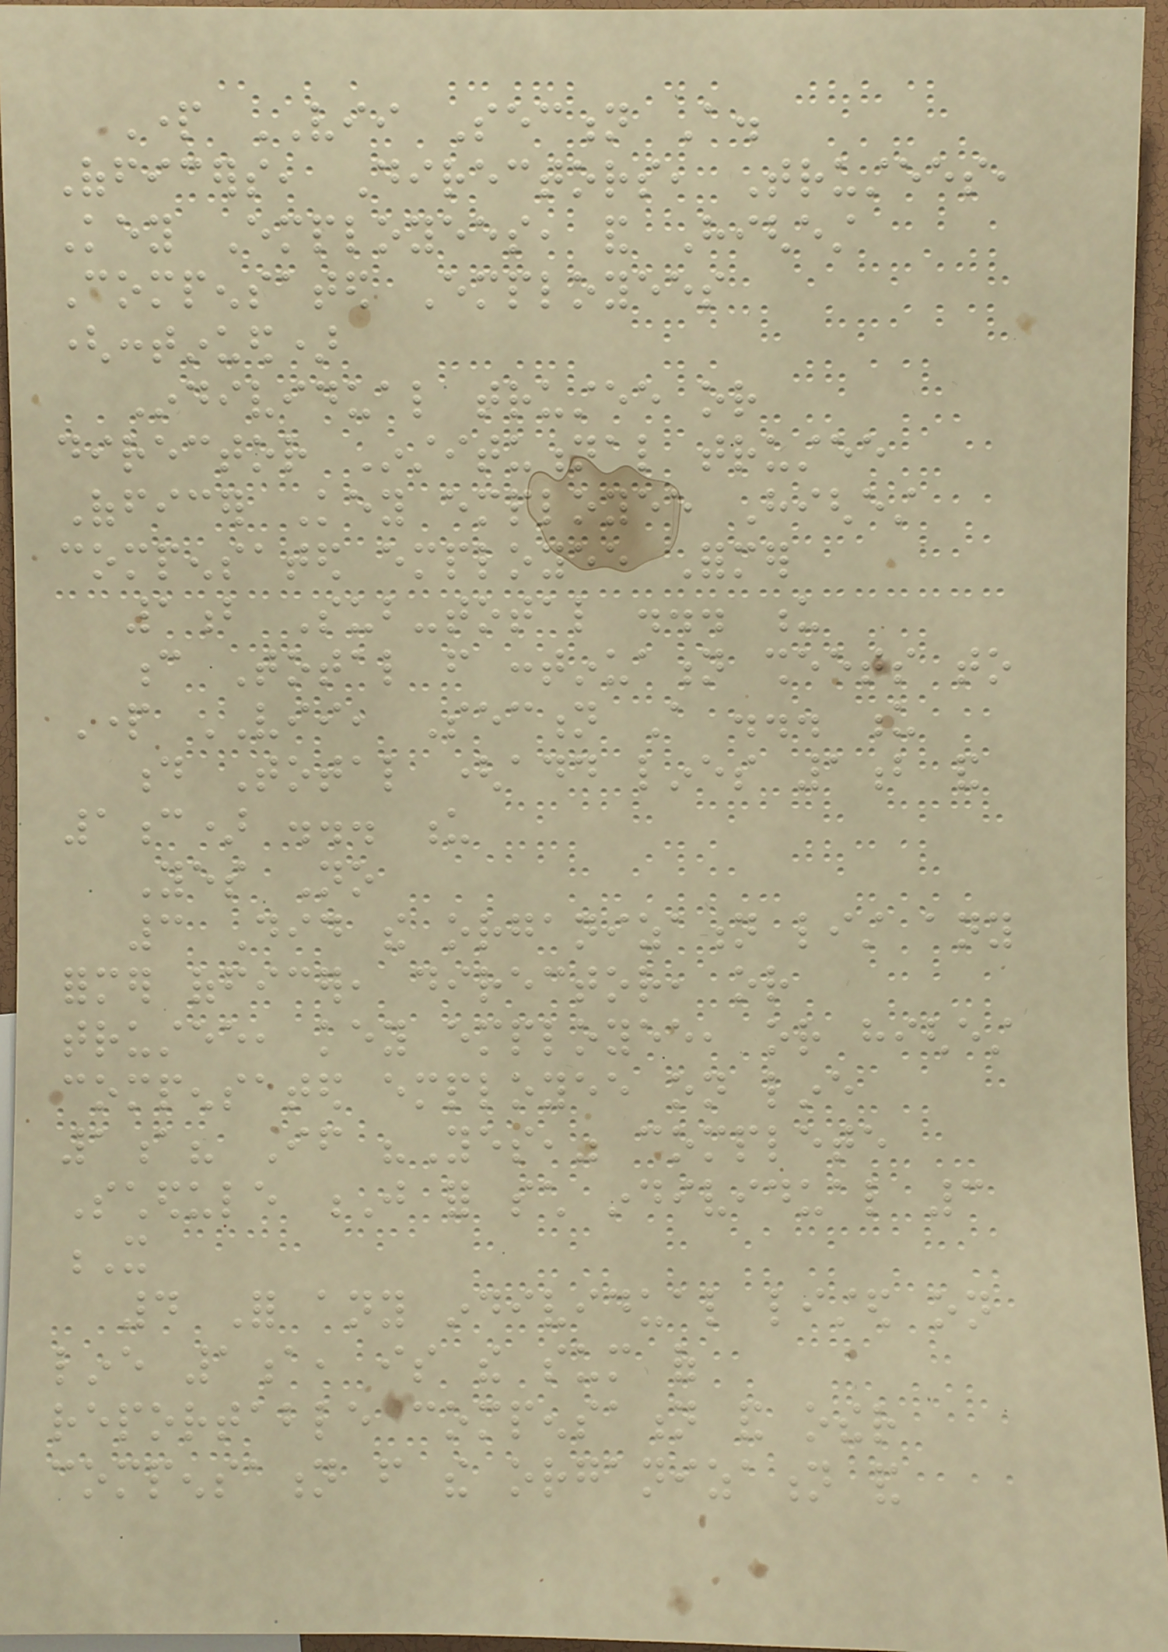Part VII Section A.
Officers, Directors, Trustees,
Key Employees, and Highest
Compensated Employees
(continued)
Individual trustee or
director Institutional trustee
Officer Key employee Highest
compensated employee Former
1b Sub-total ... u
c Total from continuation sheets to
Part VII, Section A ... u
d Total (add lines 1b and
1c) ... u
Yes No
3 Did the organization list any
former officer, director, or
trustee, key employee, or highest
compensated employee on line
1a? If "Yes," complete
Schedule J for such individual 3
X
4 For any individual listed on
line 1a, is the sum of
reportable compensation and other
compensation from the organization and
